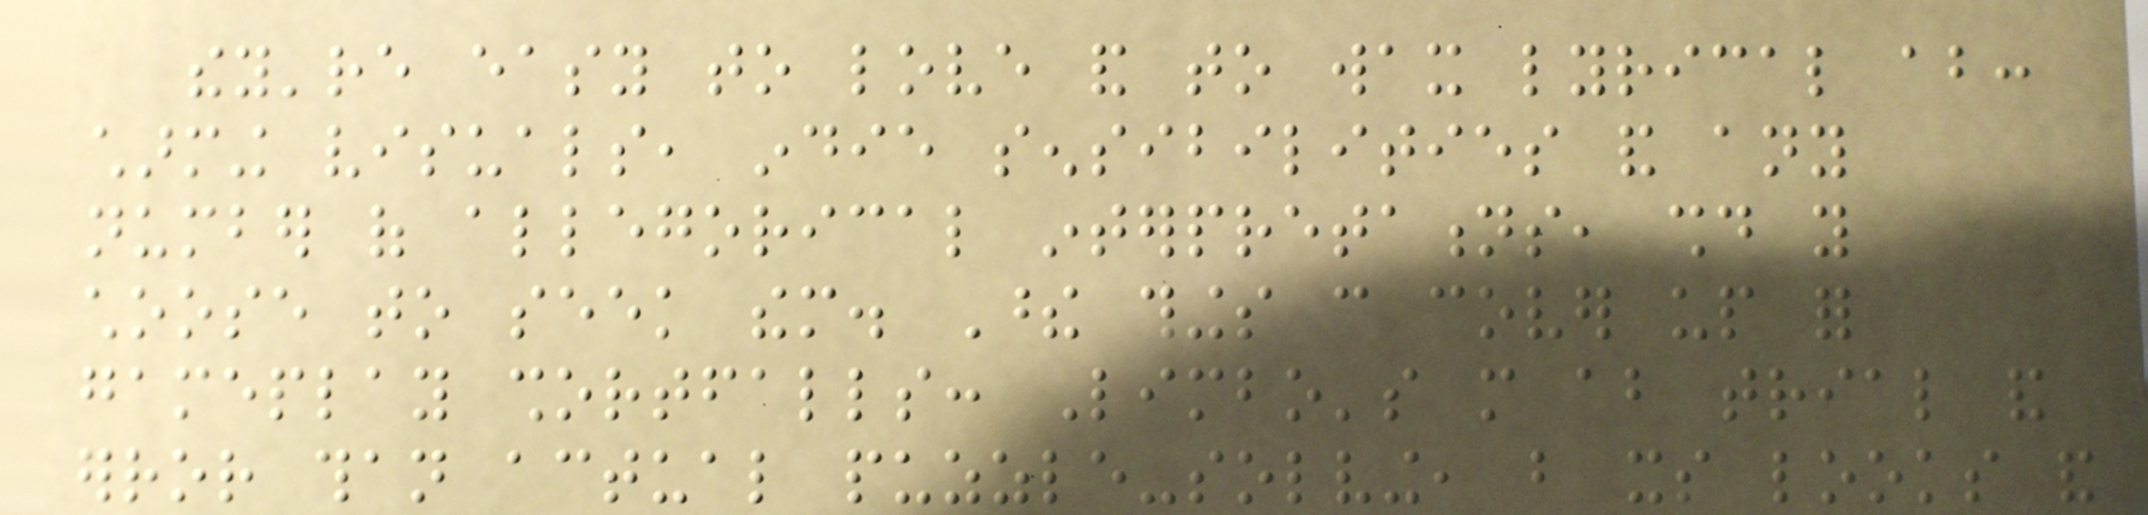they're easy to love and to wax lyrical about:
charming visuals, indie sensibilities and any
number of allegorical interpretations, should you
choose to seek them. These things can cover up for
gameplay shortfalls: Limbo's more about trial and
error than actual puzzle-solving, but its looks and
